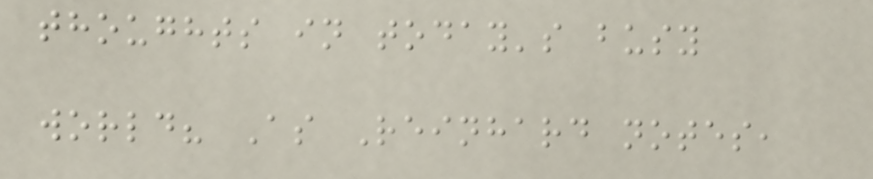thoughts in today's busy
world? As Reinhard notes,
